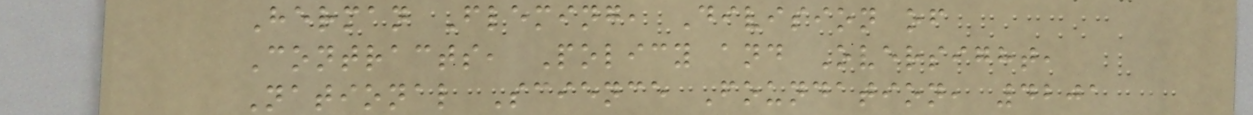Herman Fleming, Division of
Contracts, Policy and Oversight,
National Science Foundation, 4201
